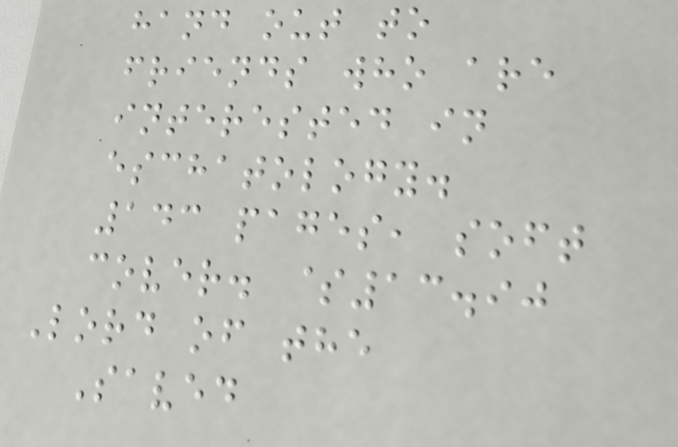hand out to
friends who are
interested in
eschatology.
143 pages, soft
cover. $13.90
Lord of the
Saved
